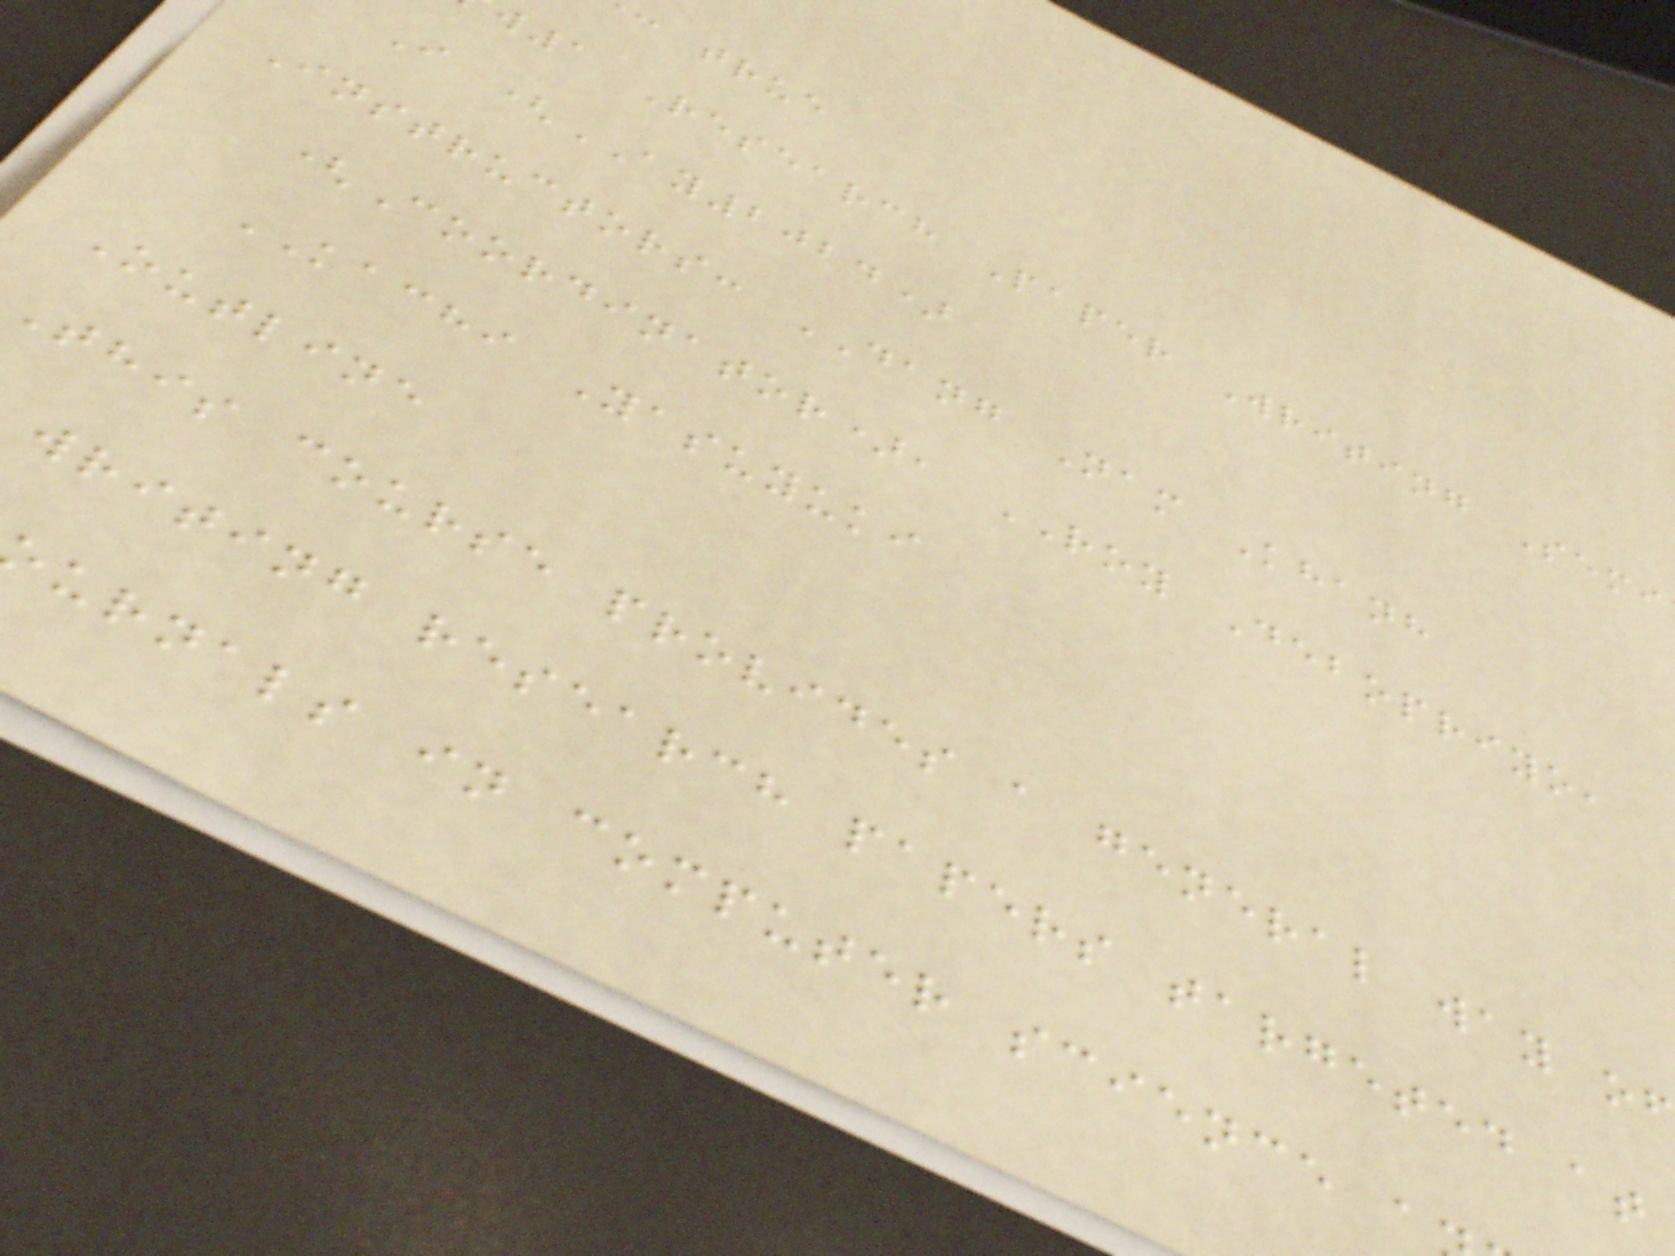: true
w1 Research Paper Writing Semi
I (AY2024)
Instructors: DANG Nam Khanh
(Coordinator), ROY Debopriyo,
KACHI Yasuyuki
Outline
This course provides a general way o
writing research papers targeted at
urnals in computer science a
